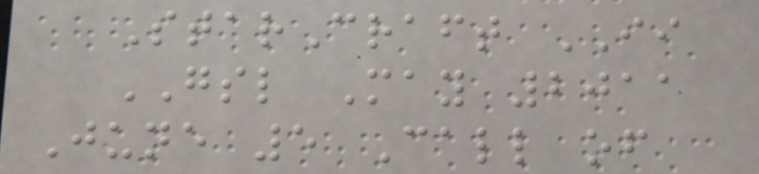StarCraft II
GSL May 2011
June 5 Call of
